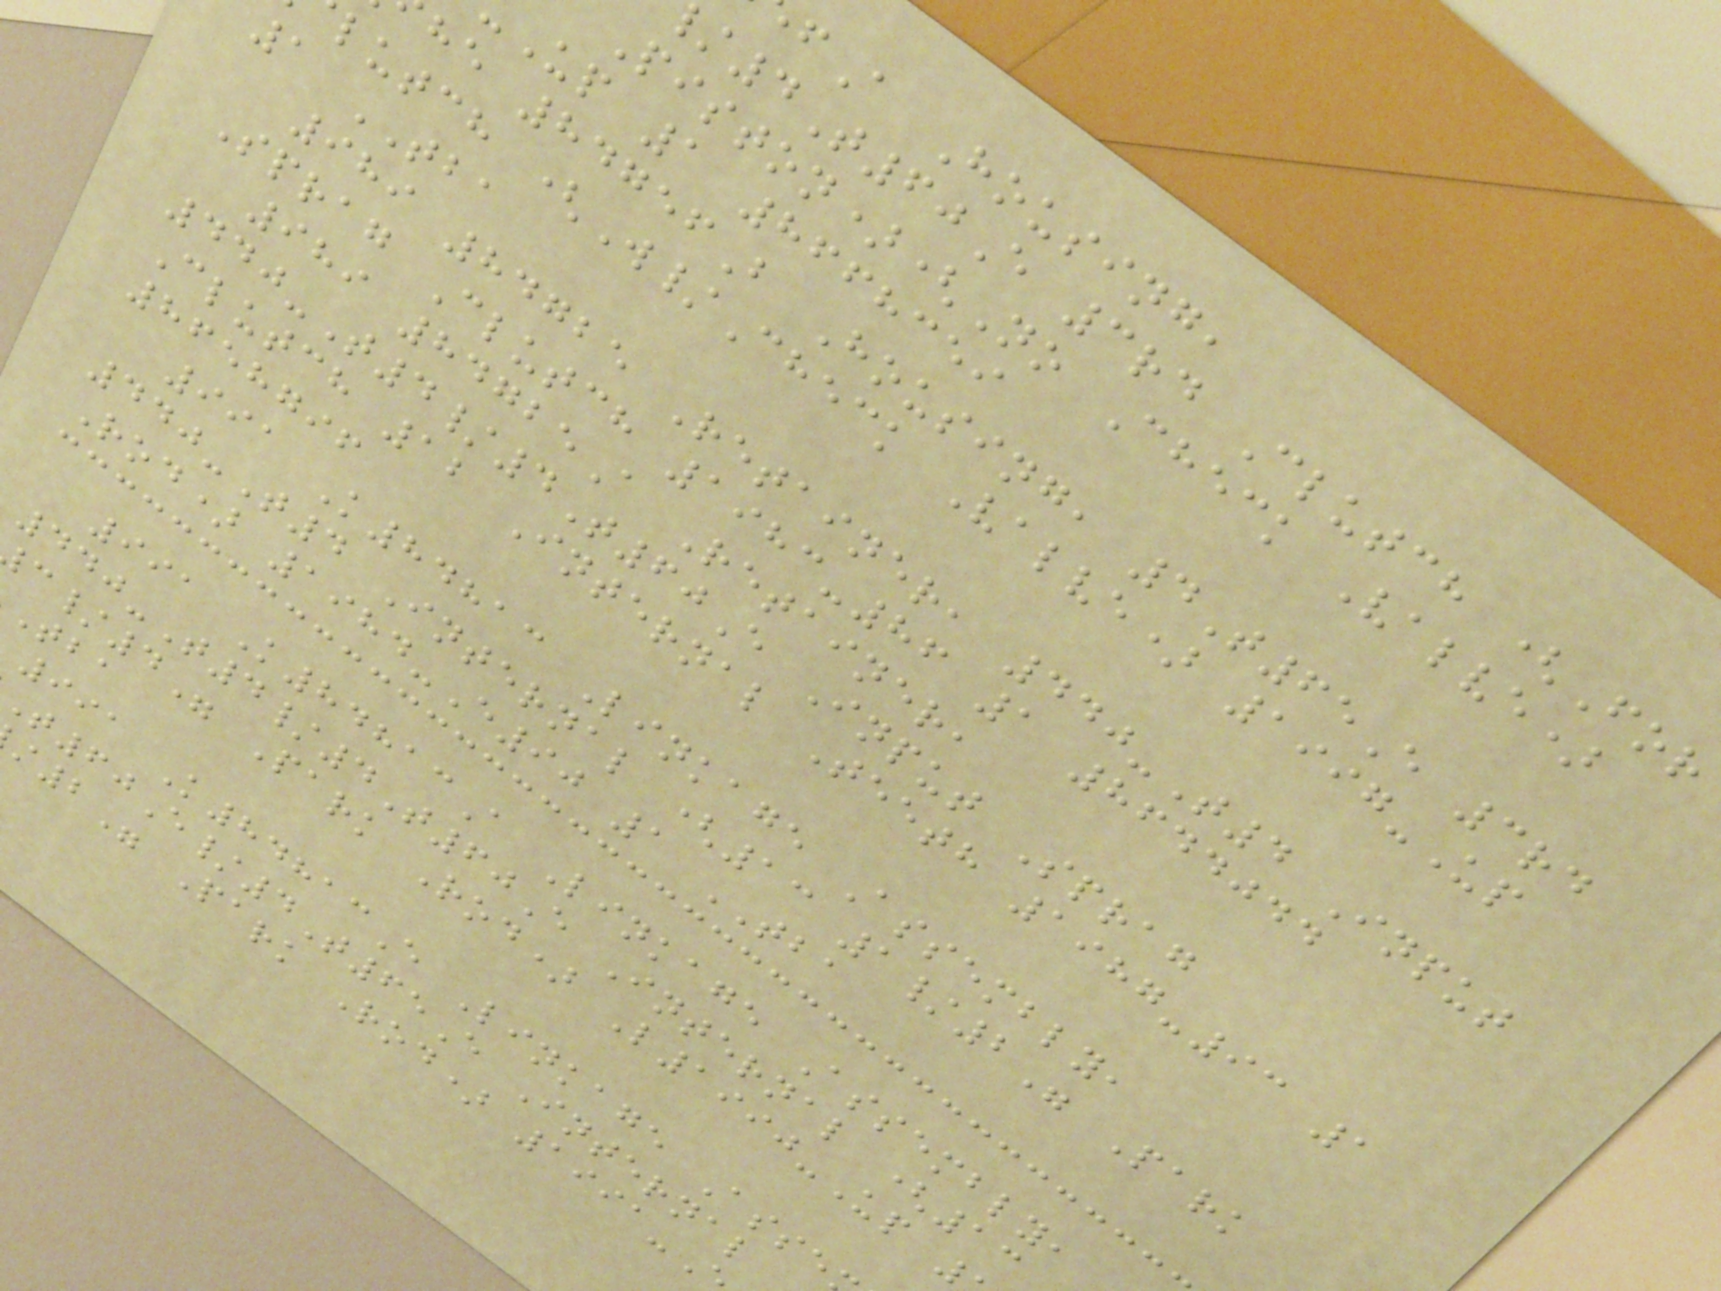A Housing,
4T60E 3rd Clutch (For
Piston)(No Check Valve)
Up 1 8668359
he 84756B Housing, 4T65E 3rd
lutch (W/Check Valve) 1997-Up
1 TBA
989 84725 Retainer, 440-T4 Input
Sprag Clutch 1983-86 1 8644044
989 84725A Retainer,
440-T4/4T60E Input Sprag
Clutch 12 Internal Teeth 1987-93 1
8658796
991 K84813 Linkage Assembly,
440-T4 Internal (13 1/2" Park
Rod) 1984-E90 1 TBA
991 K84813A Linkage Assembly,
440-T4/4T60E Internal (13
/4" Park Rod) L1990-Up
991 K84813E Linkage Asse
T60E/4T65E Internal
2" Park Rod) 1991-
